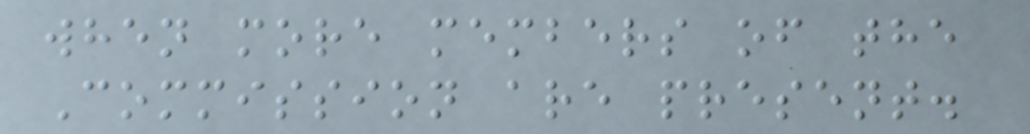when more members of the
Commission are present.
